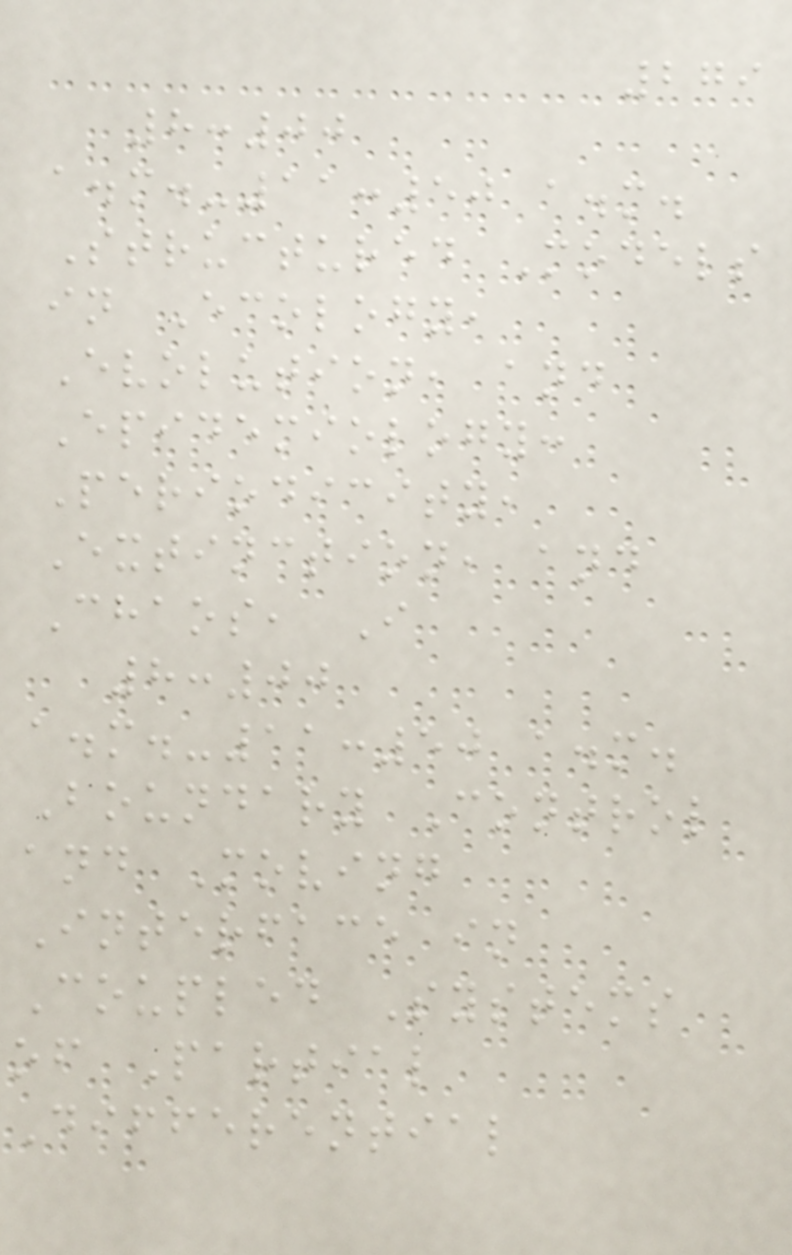279
8:00
a.m.-11:50 a.m.
Structured Models
in Ecology,
Evolution, and
Epidemiology:
Periodicity,
Extinction, and
Chaos, I
8:00
a.m.-11:50 a.m.
Boundary Control
and Moving
Interface in
Coupled Systems
of Partial
Differential
